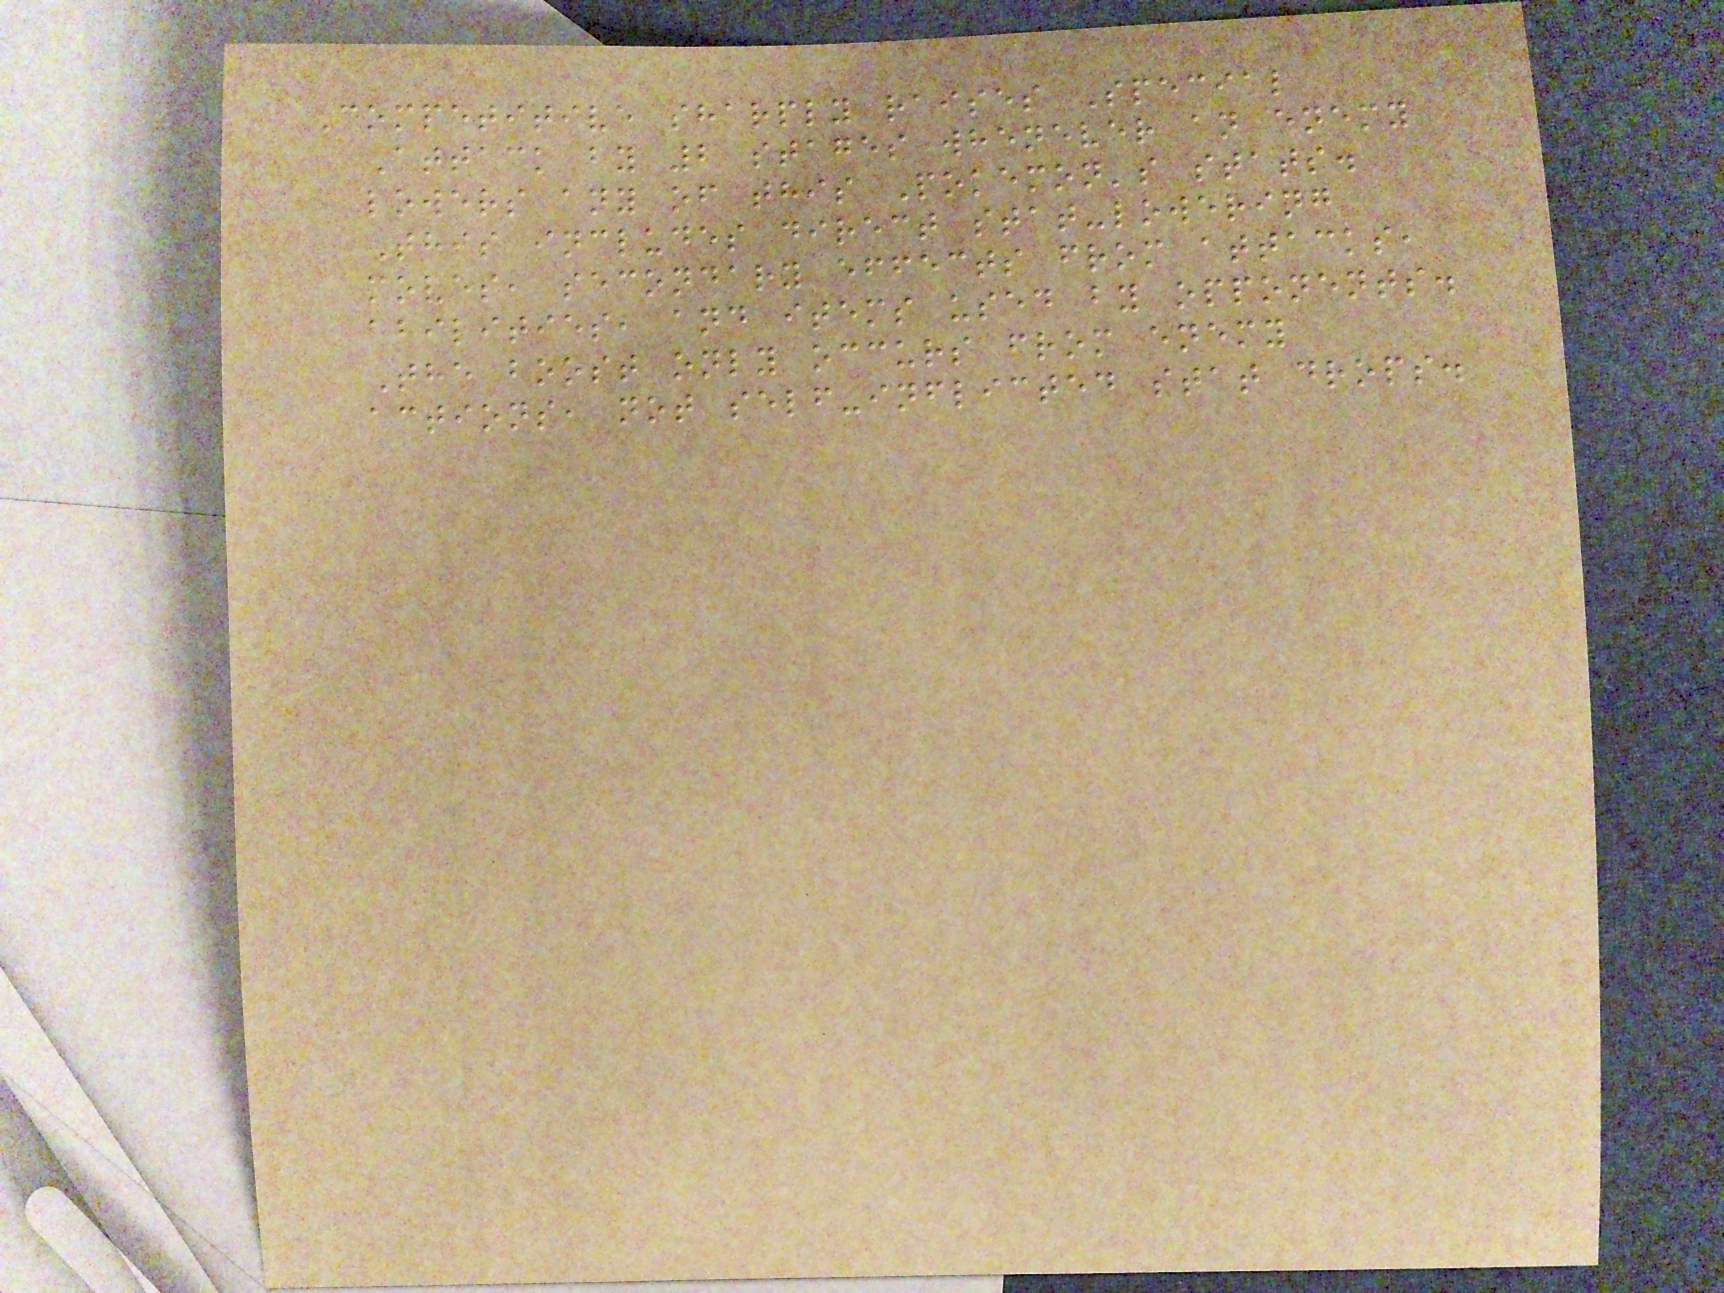Competitive sharply raises Special
Attack by 2 stages whenever an enemy
lowers any of this Pokemon's stats.
This includes direct stat-lowering
moves, secondary effects from attacks,
abilities, and items used by opponents.
The boost only occurs from enemy
actions, not self-inflicted stat drops.
